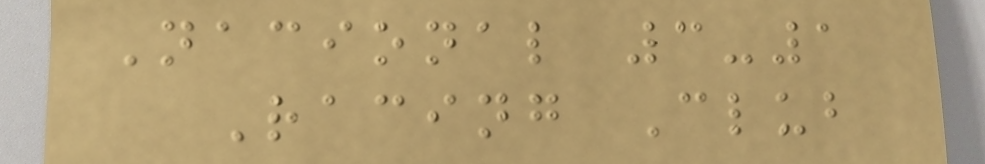Nacional 3-1
Racing Club
